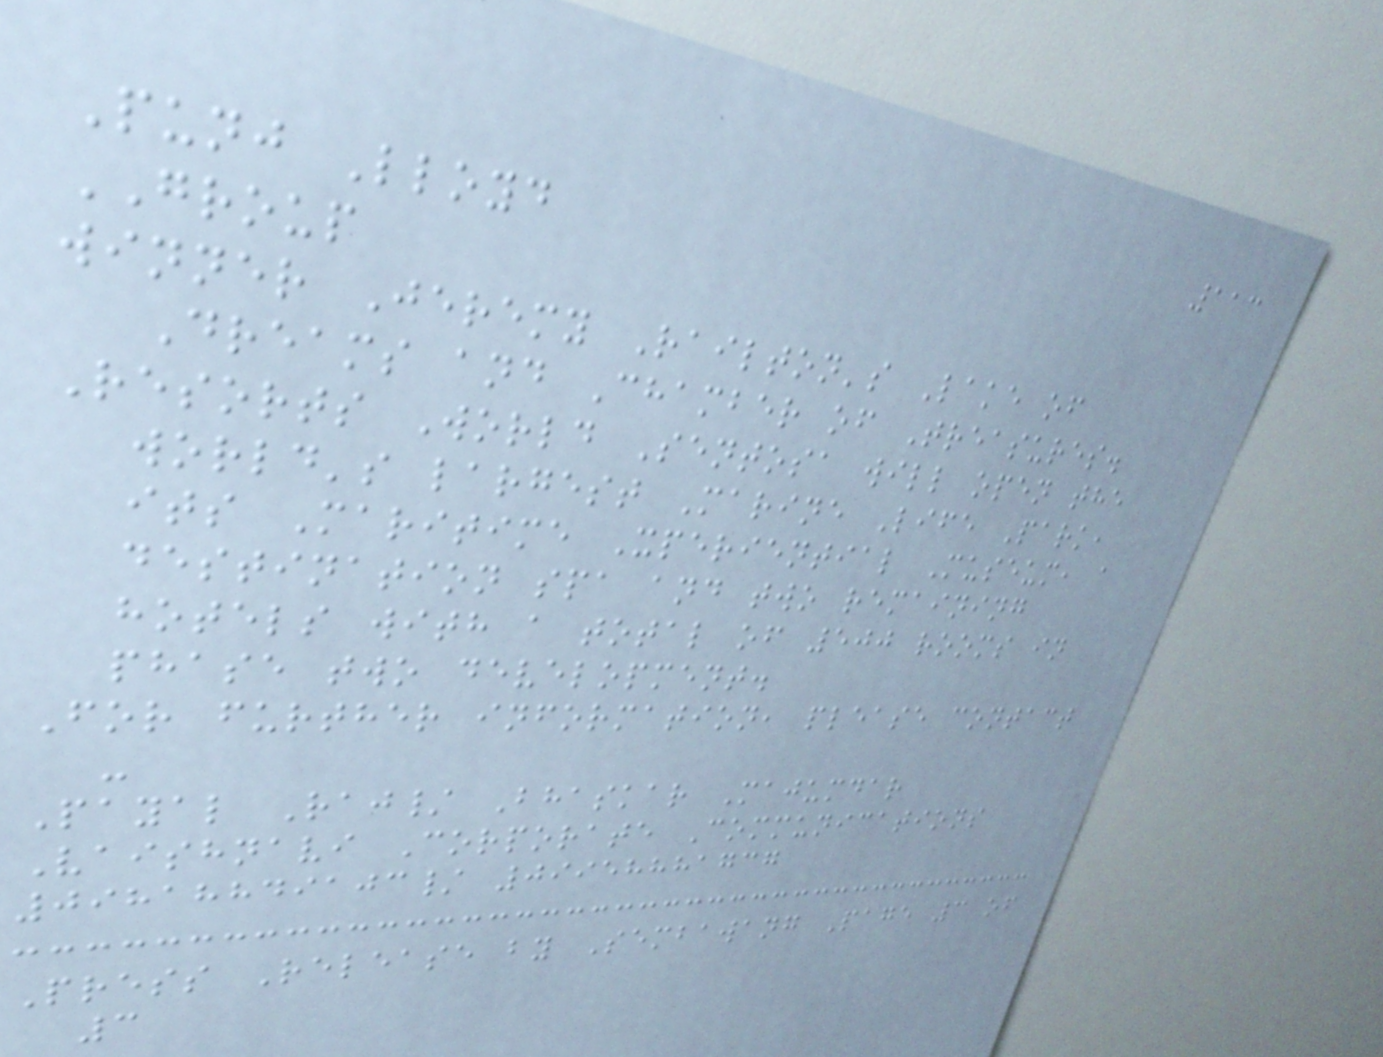113
Punj Lloyd
GROUP
winner Jeremy Railton's Lake of
Dreams and Chamber of Treasures.
Resorts World Sentosa will open the
world's largest Marine Life Park,
its Maritime Xperiential Museum, a
destination spa and two remaining
hotels with a total of 500 rooms in
phase two development.
For further information, please contact
-
Payal Raj/ Bhaskar Majumdar
Vaishnavi Corporate Communications
09818849103/ 09958881737
Press Release by Sembawang Page 3 of
3
